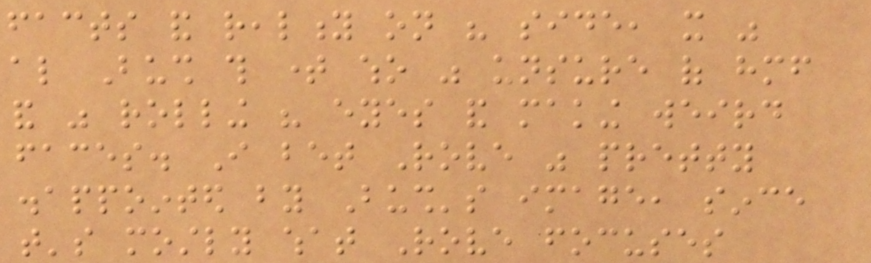facts and reality on his side, it was
also Bush this time who was unsure of himself
and was rolling his eyes and making weird
faces. I bet Rove was pretty
disappointed by Bush's image, since
that's mostly what Rove focuses
